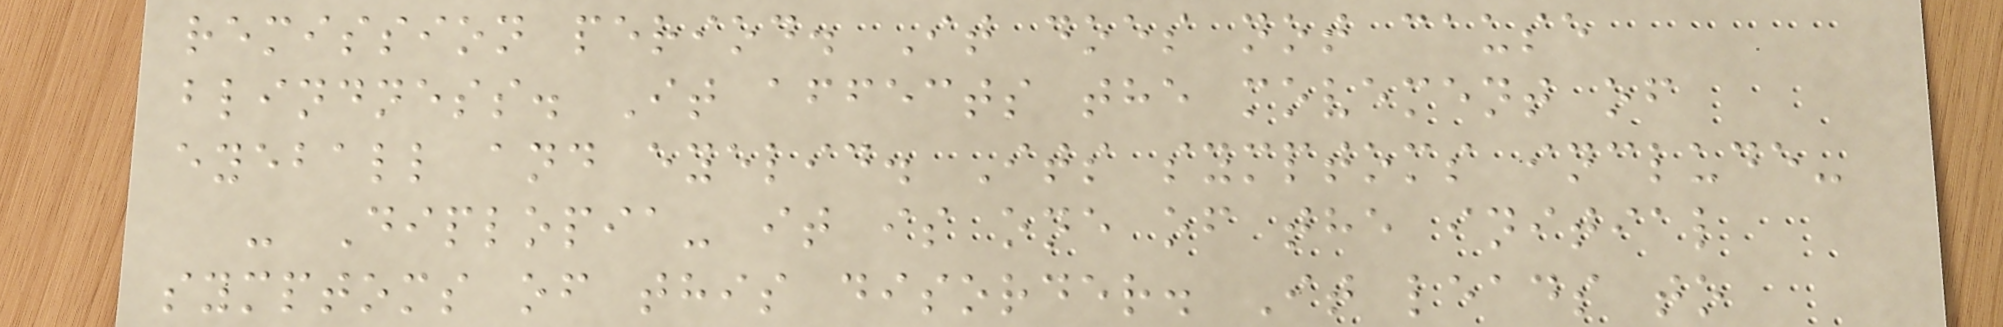remission period. It does not cause
blindness. It affects the movement of
eyeball and eyelid. Its symptoms include-
- Diplopia- it is one of the initial
symptoms of this disorder. It leads to
